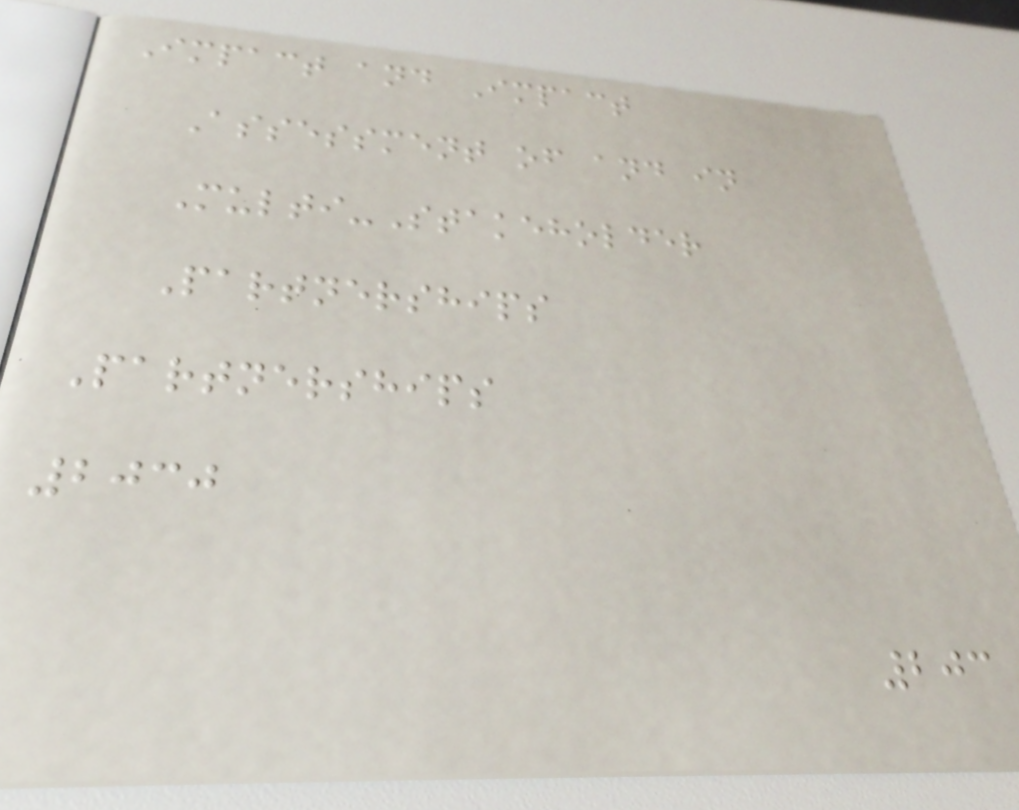Impact and Impact
Assessment of and in
Multi-Stakeholder
Partnerships
Partnerships
2030
203
